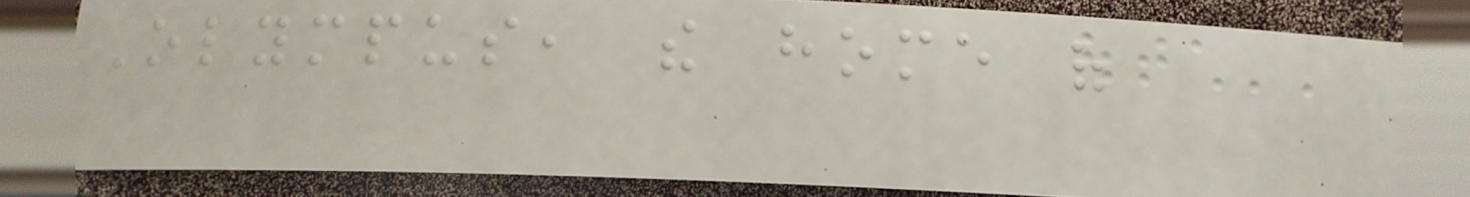Olympus, the home of
